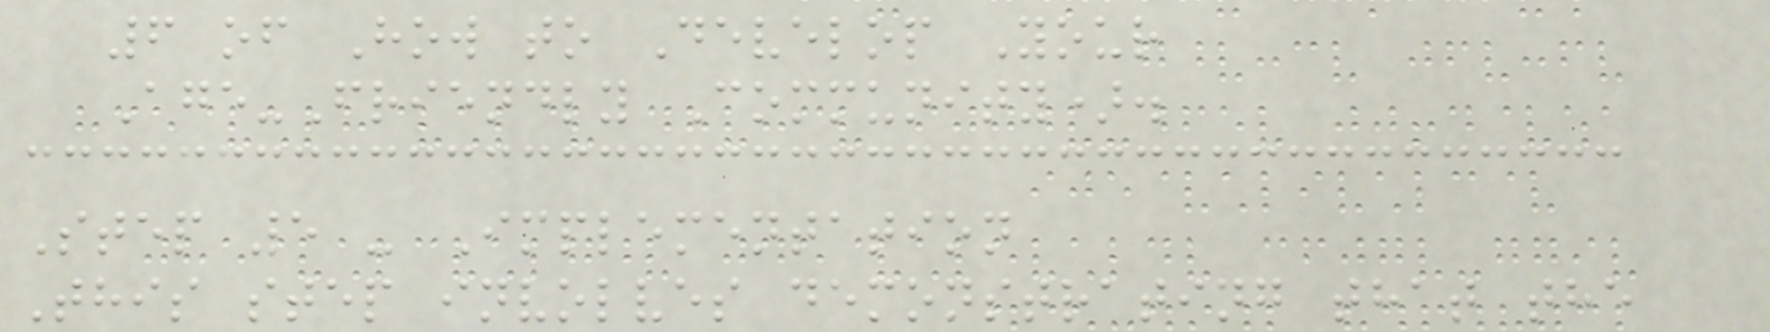6 of How to Develop Your
Age-Friendly Community).
Step 5 - Implementation
This step involves demonstrating that the
